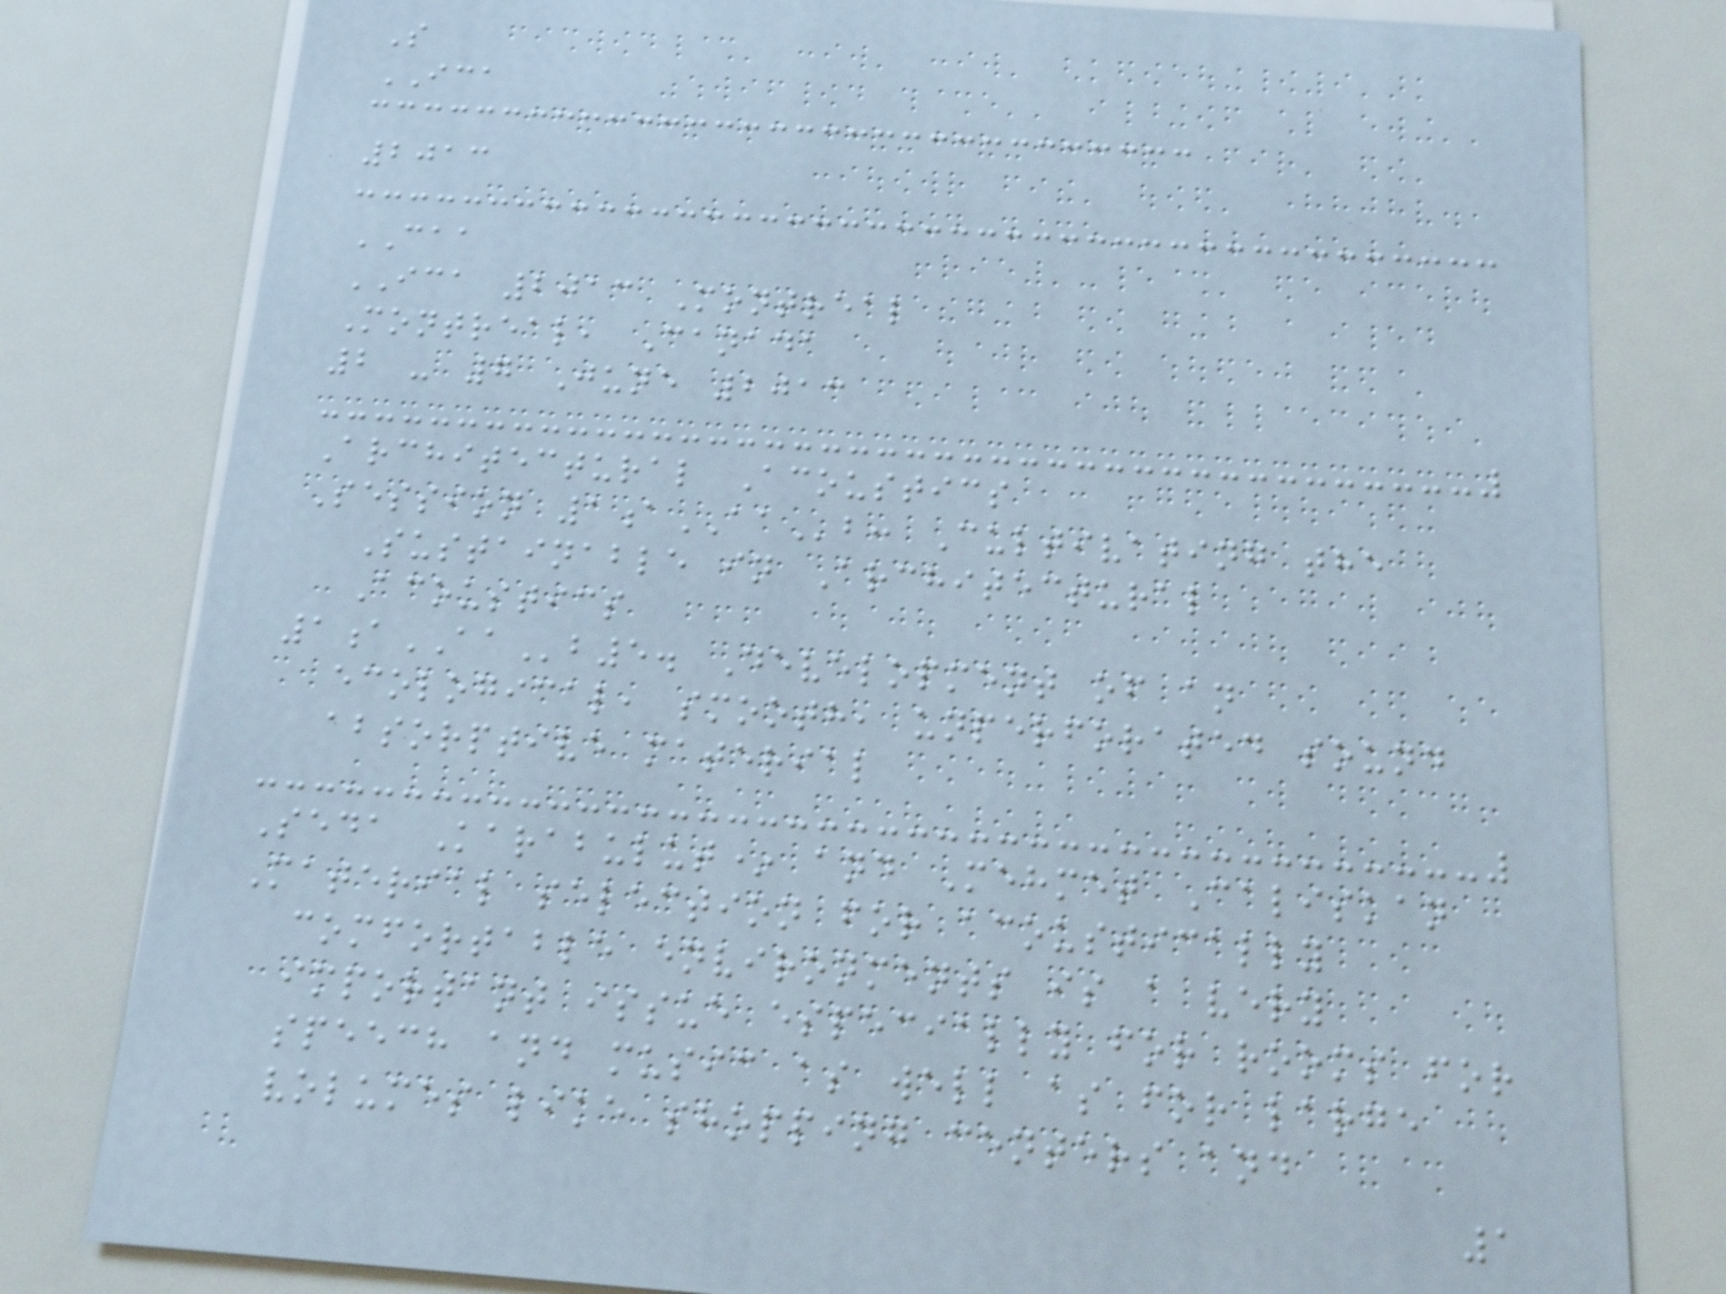S
ICA
2013
CAA
ICA 2013 Montreal
Montreal, Canada
2 - 7 June 2013
Architectural Acoustics
Session 1aAAb: Cultivating the
Sustainable in Architectural
Acoustics
1aAAb5. Development of an
ecological, smooth, unperforated sound
absorptive material
Seda Karabulut* and Mehmet Caliskan
Material selection for acoustically
comfortable environments is a very
important issue especially for rooms for
speech and music as well as for large
volumes like shopping centers and
1
